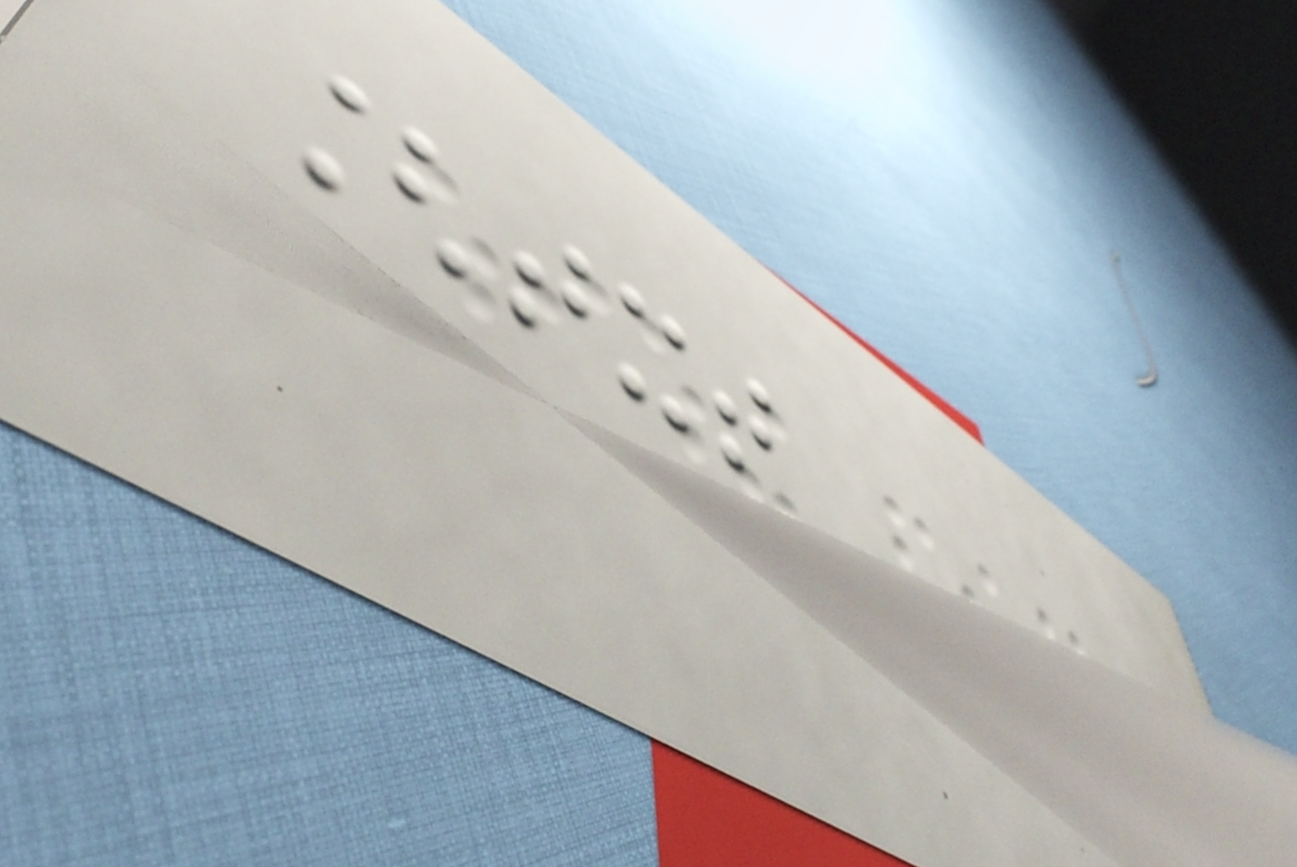[txt
